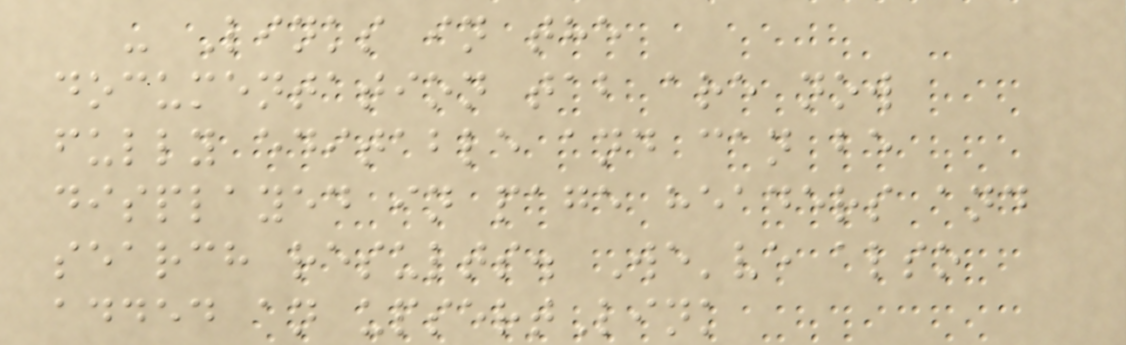- Links in the
documentation tab are now
fully editable and can be
displayed in page headers and
search results. We've also
added an upsertLink
